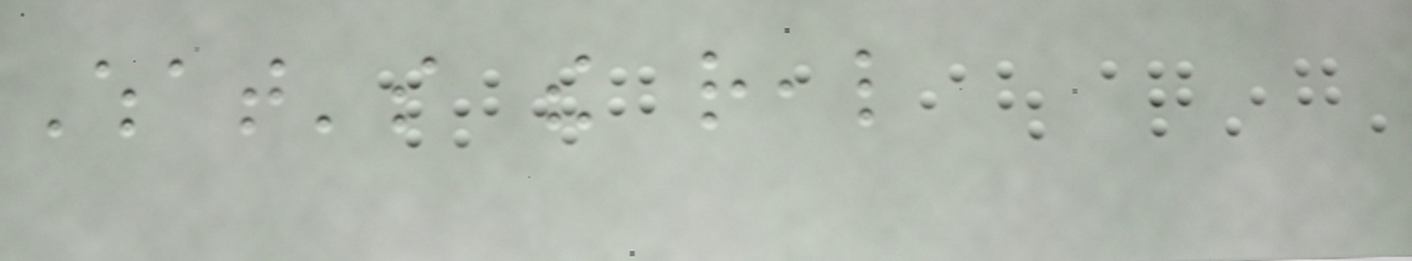What's the real
